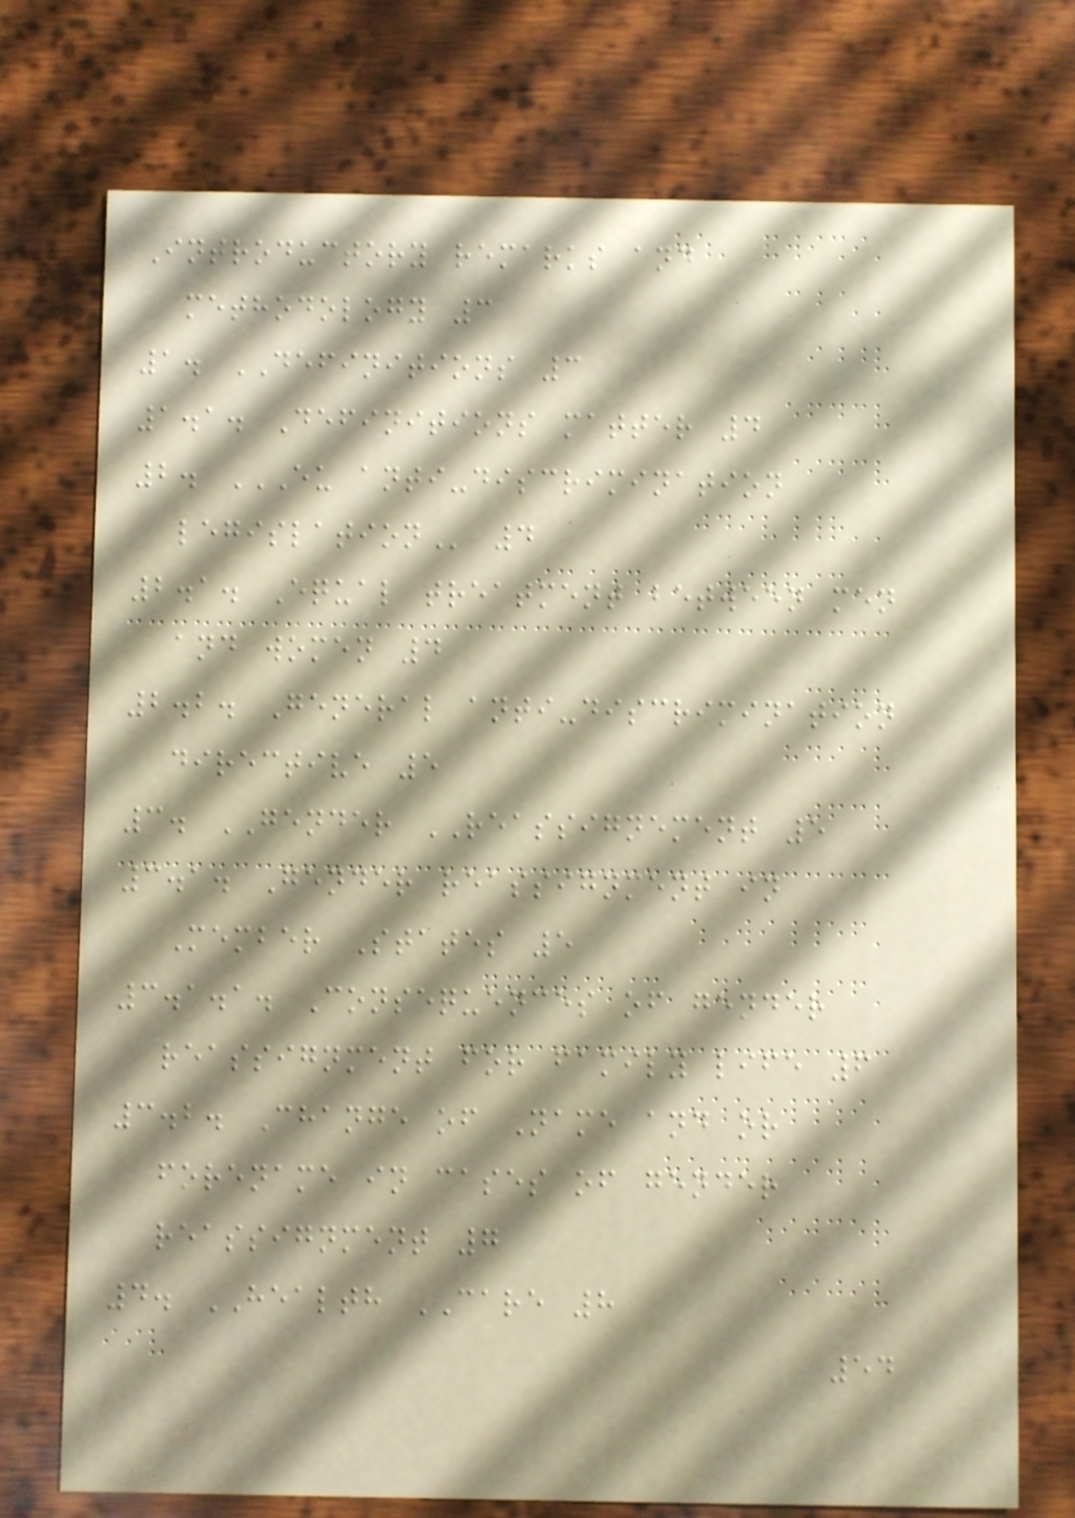Introductory remarks and
methodology 3
1. DEFINITIONS 3
1.1. Definitions matter 4
2. EU ANTI-DISCRIMINATION
LEGISLATION 4
2.1. Equal treatment between men
and women 4
2.2. General anti-discrimination
directive 5
3. GENDER REASSIGNEMENT 5
3.1. Gender reassignment in
Member States 5
3.1.1. Consequences of gender
reassignment for family life 6
3.2. Change of Name and or
forename in cases of gender
reassignment 7
4. HEALTH CARE 8
54
